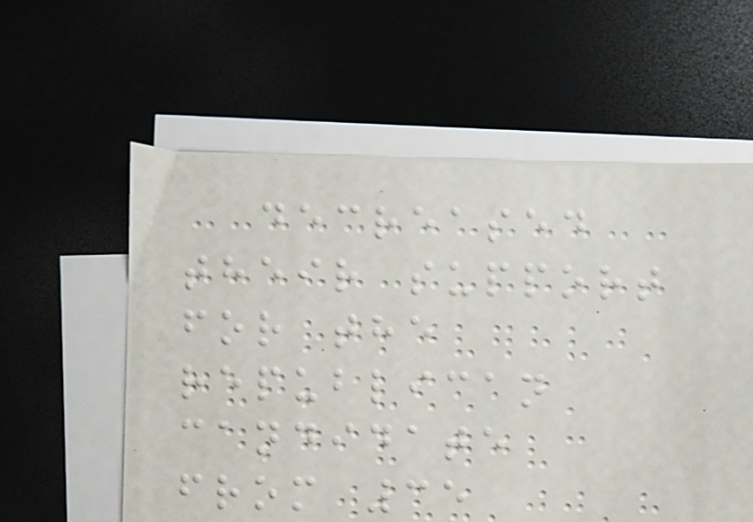decreased
their support
for the
republican
candidate
from 35
